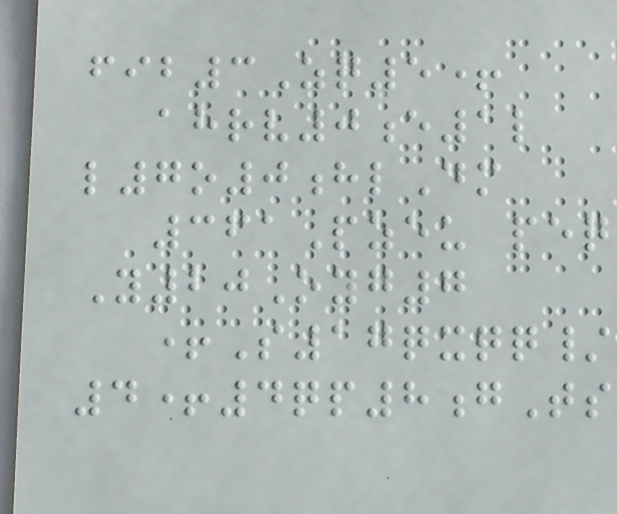fib3Zq5+
ahrv0e1l
l7o0hlDm
361Pzeu peq
Y20Oyg7
+S17qxqq/
4+4qp8gTs
